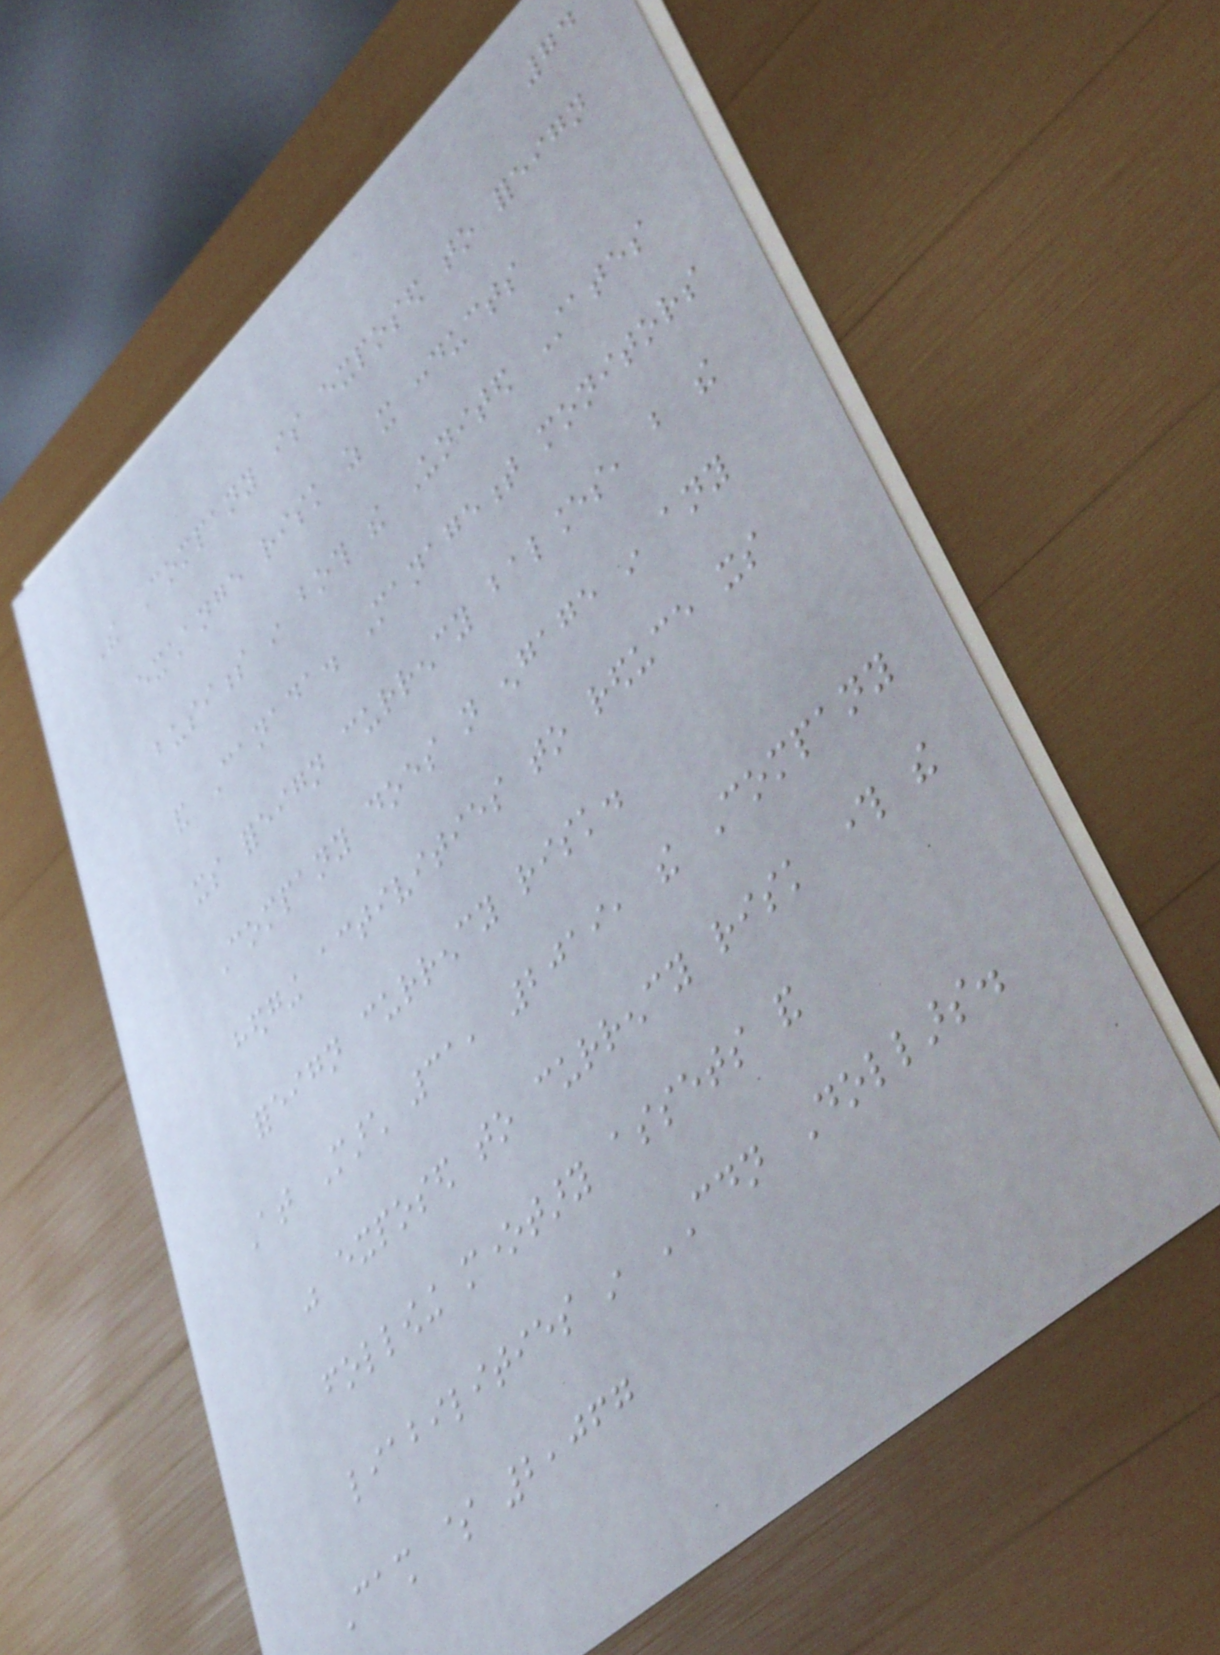74
The Company is exposed to foreign
exchange risk as it conducts
business in both the United States
and Canada. Management monitors
its foreign currency balances, but the
Company does not engage in any
hedging activities to reduce its
foreign currency risk.
At March 31, 2019, the Company
was exposed to currency risk through the
following monetary assets and
liabilities in CDN Dollars.
Cash $ 2,067
